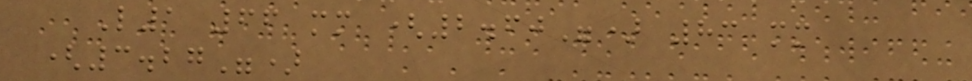L1 66 mm (2.60") 83 mm
(3.27")
